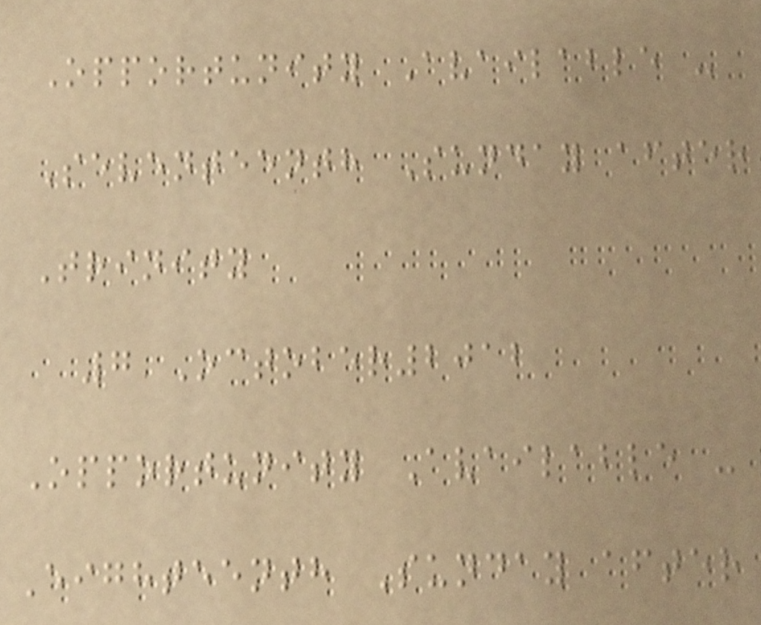Opportunity Available -
Seventeenth Sunday after
Trinity
7 October2012
Opportunity Available -
Eighteenth Sunday after
